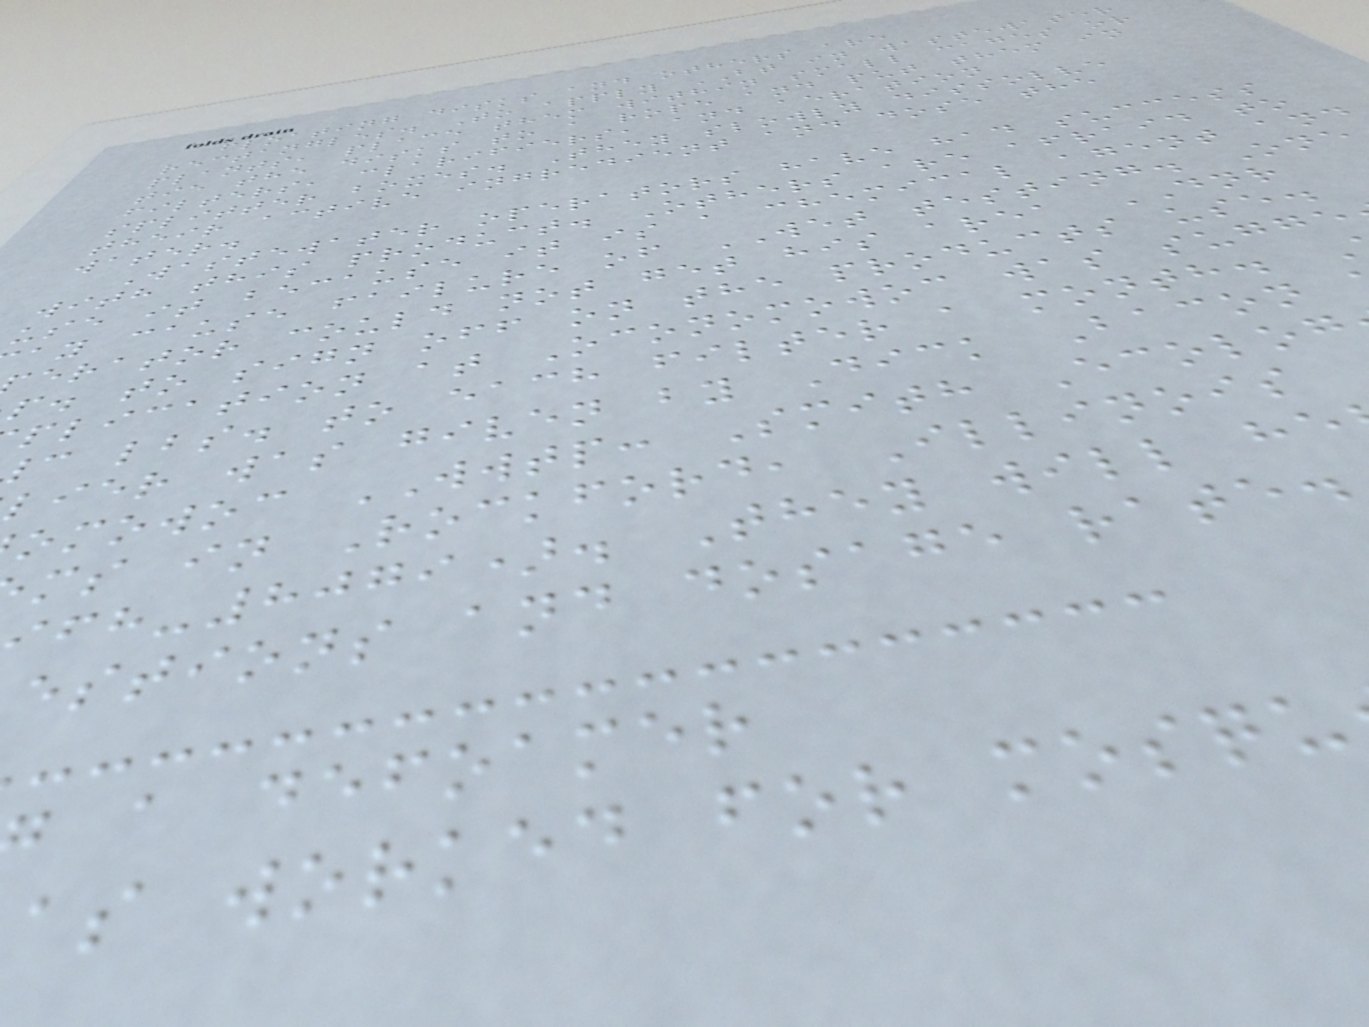floating disks and others are
rectangles. To apply BT in wastewater
plants, place them within small cages or
tie the disks to a rope and put them in
filters, clarifiers, and aeration
splitter boxes. They slowly dissolve
their active ingredient and dose the
water.
Wastewater operators have had success
with this product. Others are afraid to
use it because it is a chemical agent and
ay cause failure of WET testing. One
erator could not get his area DNR
p. to sign off on the products use.
plication at Oconomowoc was sugge
c lbs. to each filter a month.
lier was given by Dick Bacon
omowoc WWTP: Smith Ecolog
ms in Rockford, Illinois
-8079). They will he
estions and dosage rate.
a defoamer
as worked for mosqu
